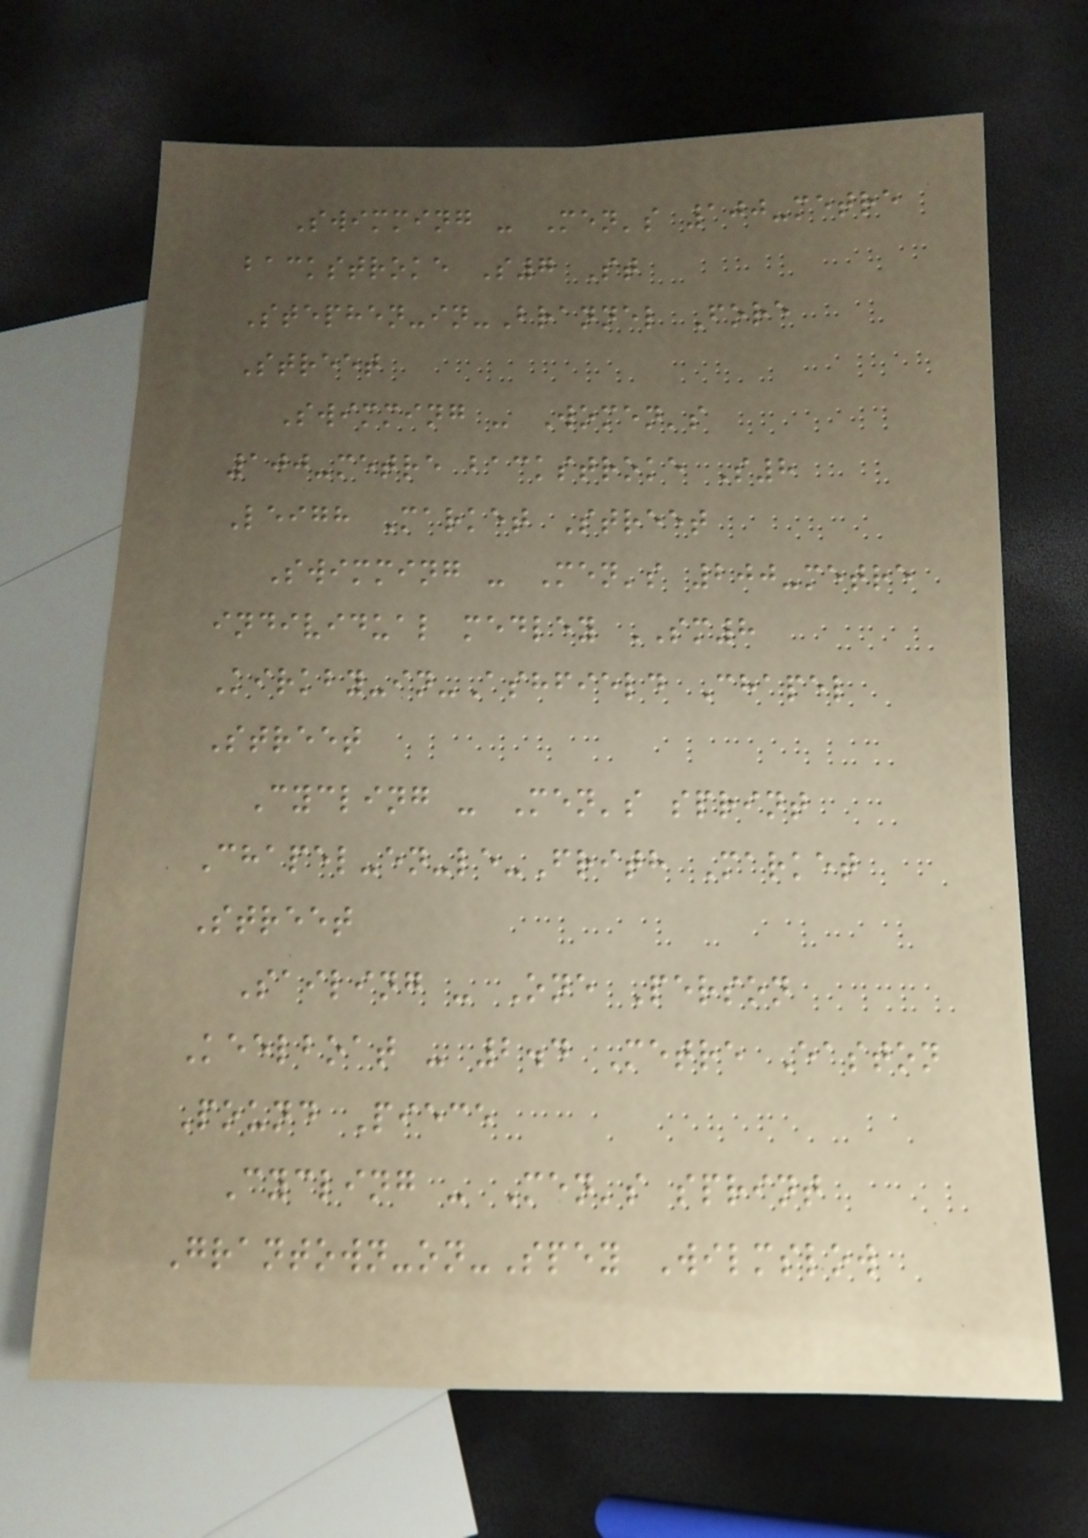Swimming - Men's 100-metre
backstroke S7 St
Stephen-in-Brannel Fore
Street
Swimming - Women's
100-metre backstroke S8
Leigh Market Street
Swimming - Men's 200-metre
individual medley SM8
Kirkby-in-Ashfield Chapel
Street
Cycling - Men's sprint
Chapel-en-le-Frith Market
Street
Sailing - One Person
Keelboat - 2.4 Metre Easton
Pound Piece
Cycling - Men's sprint
Grantown-on-Spey Wilmslow
